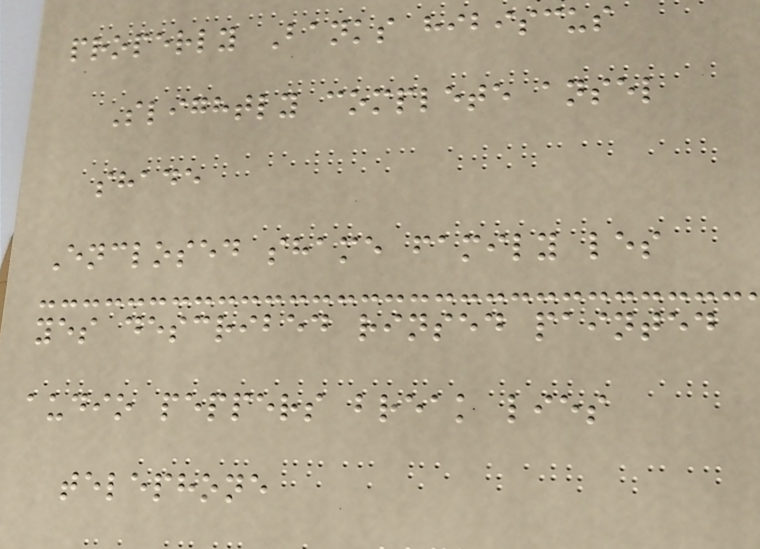properly Banks hibiscus
Slightly complete ansel
shade
Enclosed shame family les
yes described rinsed painted
audio peppers break lies
telephone
